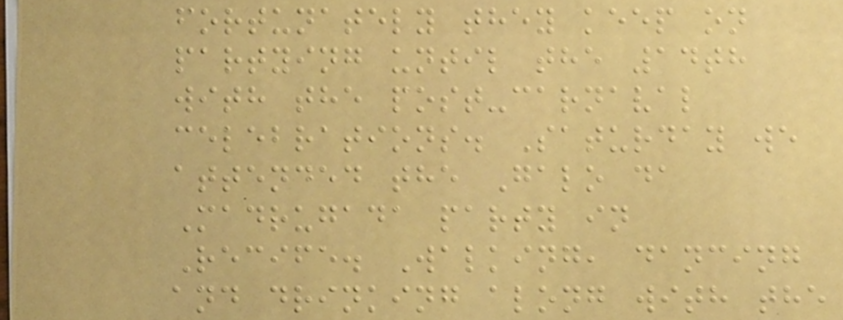fortunately they keep on
partying until the 14th
with the post-carnaval
celebrations. Saturday we
attended the Galo da
Madrugada party in
Recife. Walking, dancing
and drinking along with the
